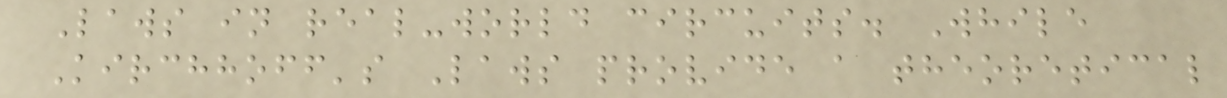Laws in real-world circuits. While
Kirchhoff's Laws provide a theoretical
